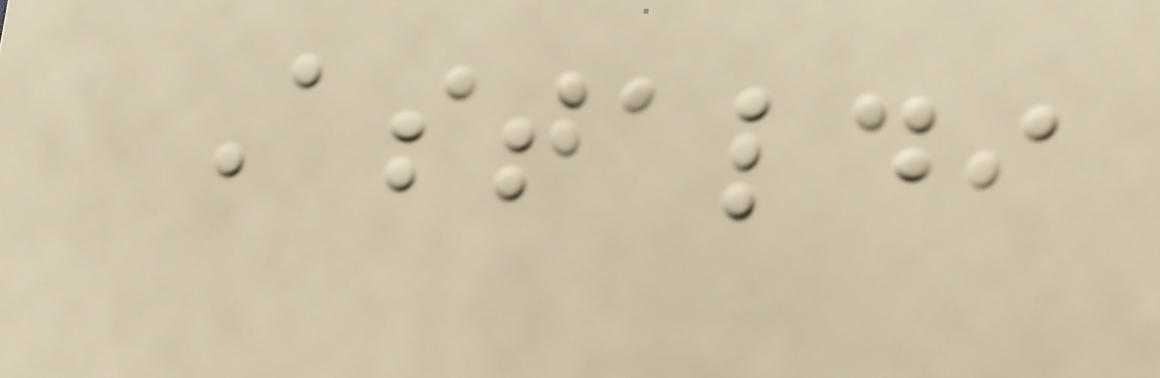Astaldi
